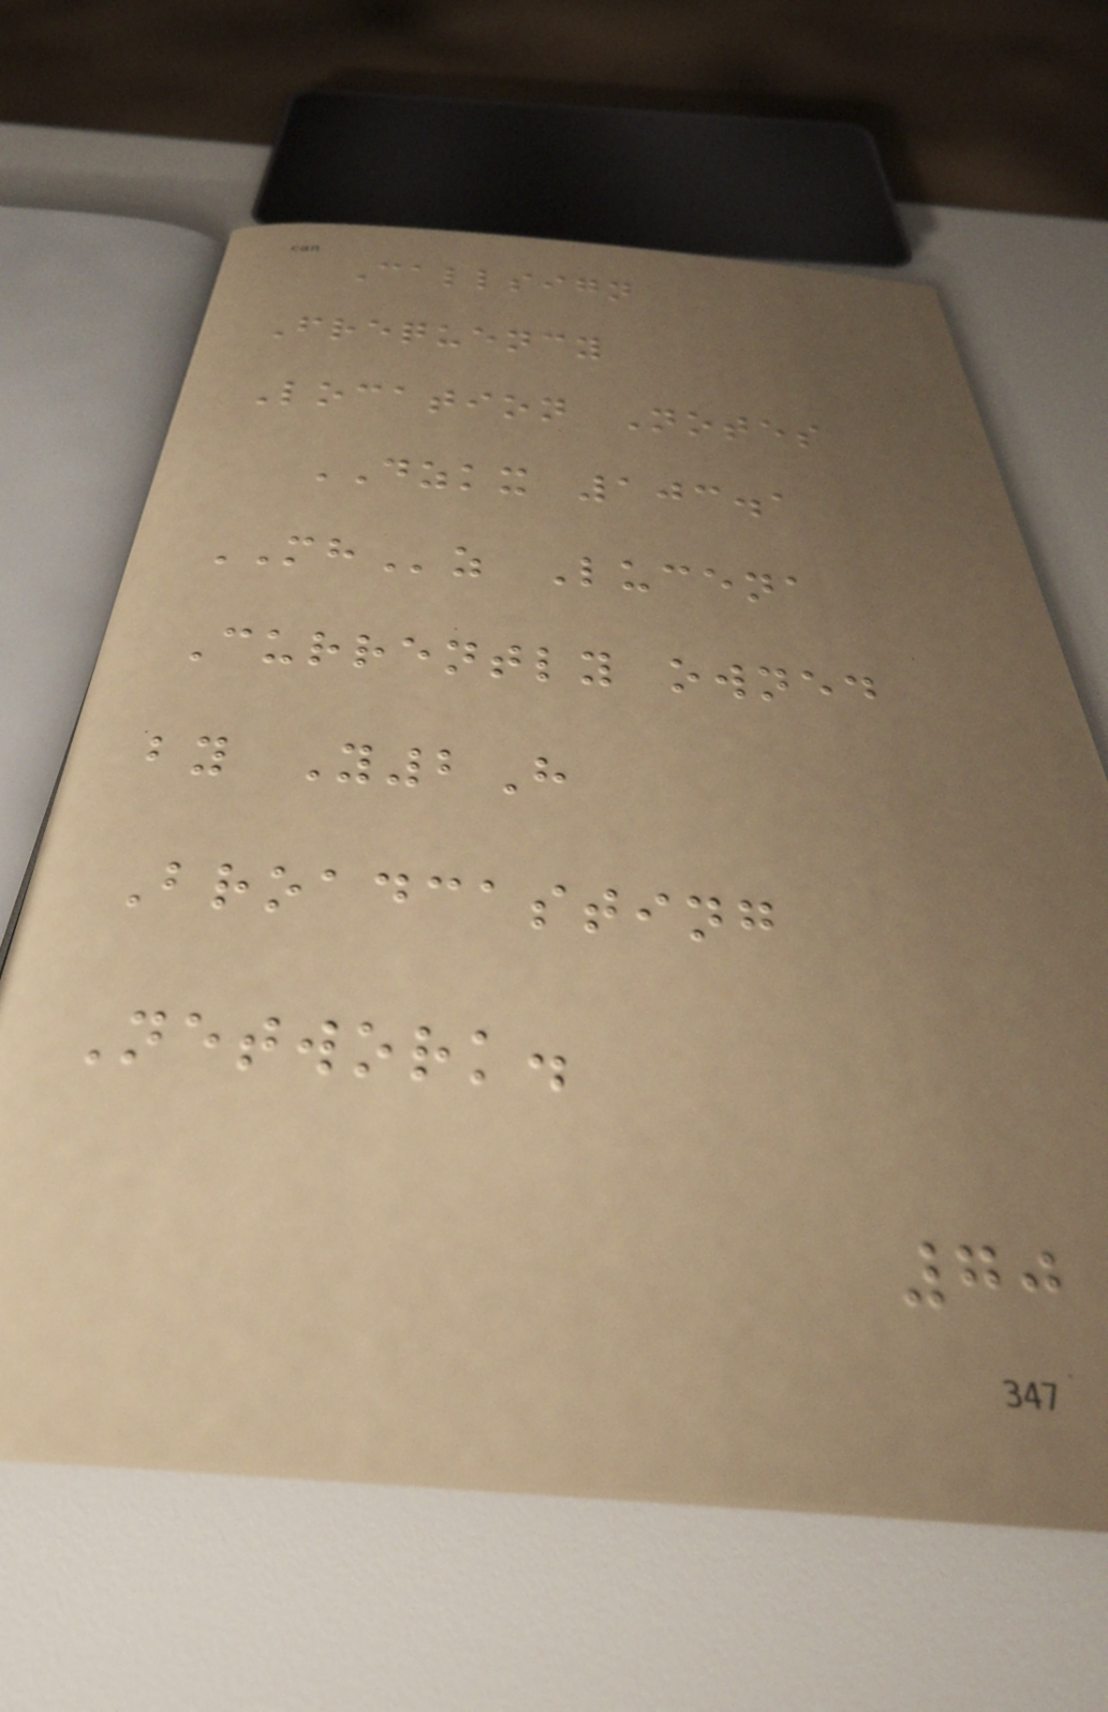Callsign
Frequency
Location Notes
DZKX 103.1
MHz Lucena
Currently owned
by Y2H
Broadcasting
Network.
70
